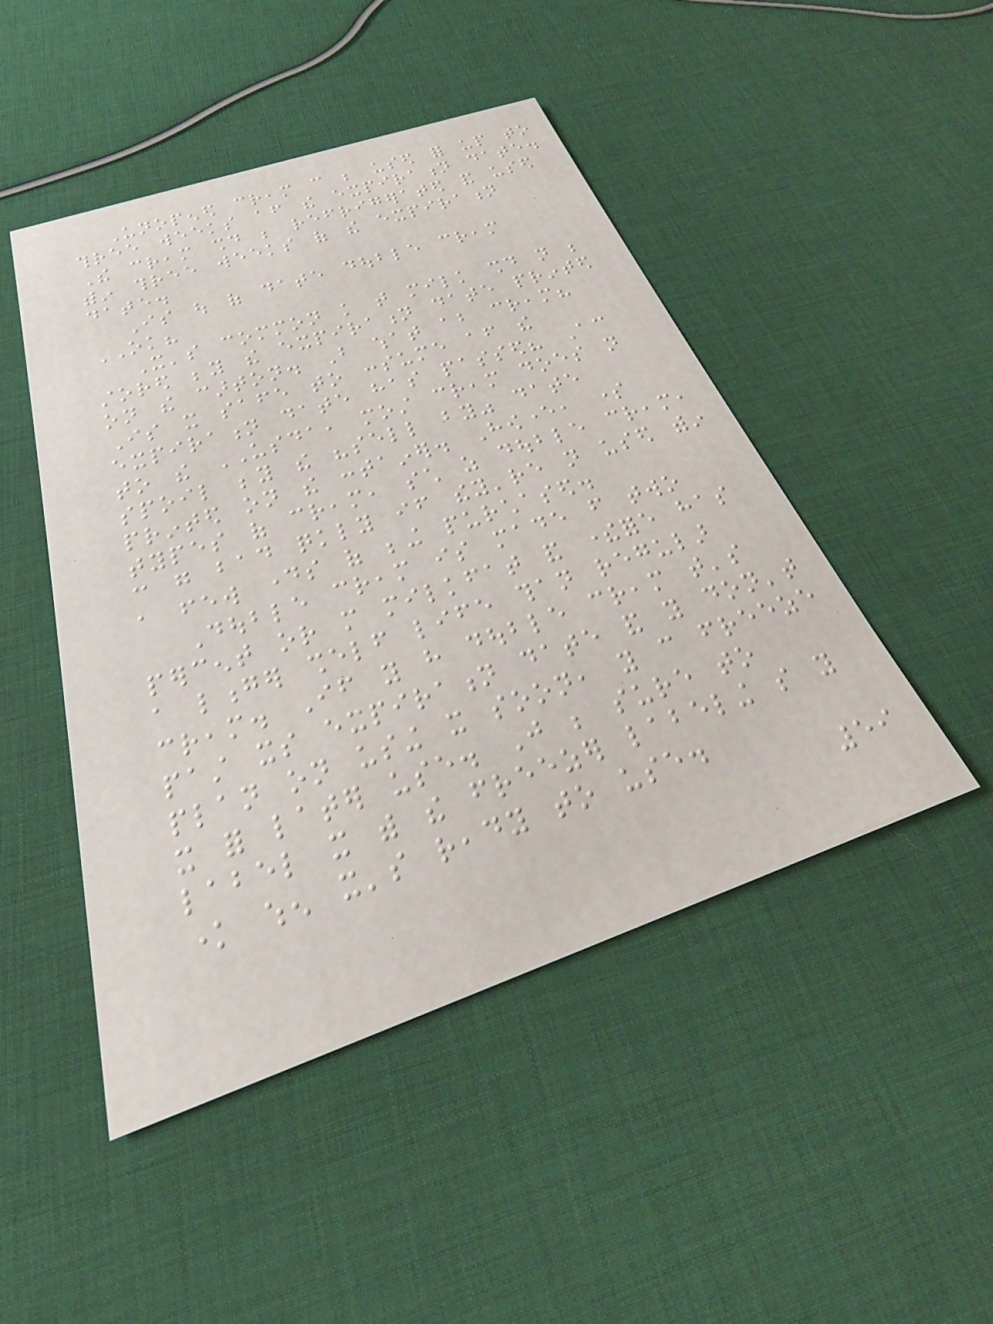Unopened cream can be used for up to
three weeks after the expiration date.
The cream should be refrigerated and used
within three weeks of the expiration
date.
Is out of date double cream
OK?
It's common knowledge that milk should not be
stored beyond the expiration date printed
on the carton. But what about cream?
Is it safe to consume after the
expiration date has passed? According
to the USDA, most cream does not
spoil beyond the "sell by" date
printed on the container. However, some
types of cream, such as double cream,
can go bad quickly if they're not used within
a few days of being purchased.
Double cream is made from two
percent or more milkfat and therefore has
a longer shelf life than regular
cream. If you have double cream that's
past its expiration date and you don't
plan on using it soon, you can freeze
it for later use. Just be sure to
label it with the freezer labeling so you
know when it's ready to use.
59
